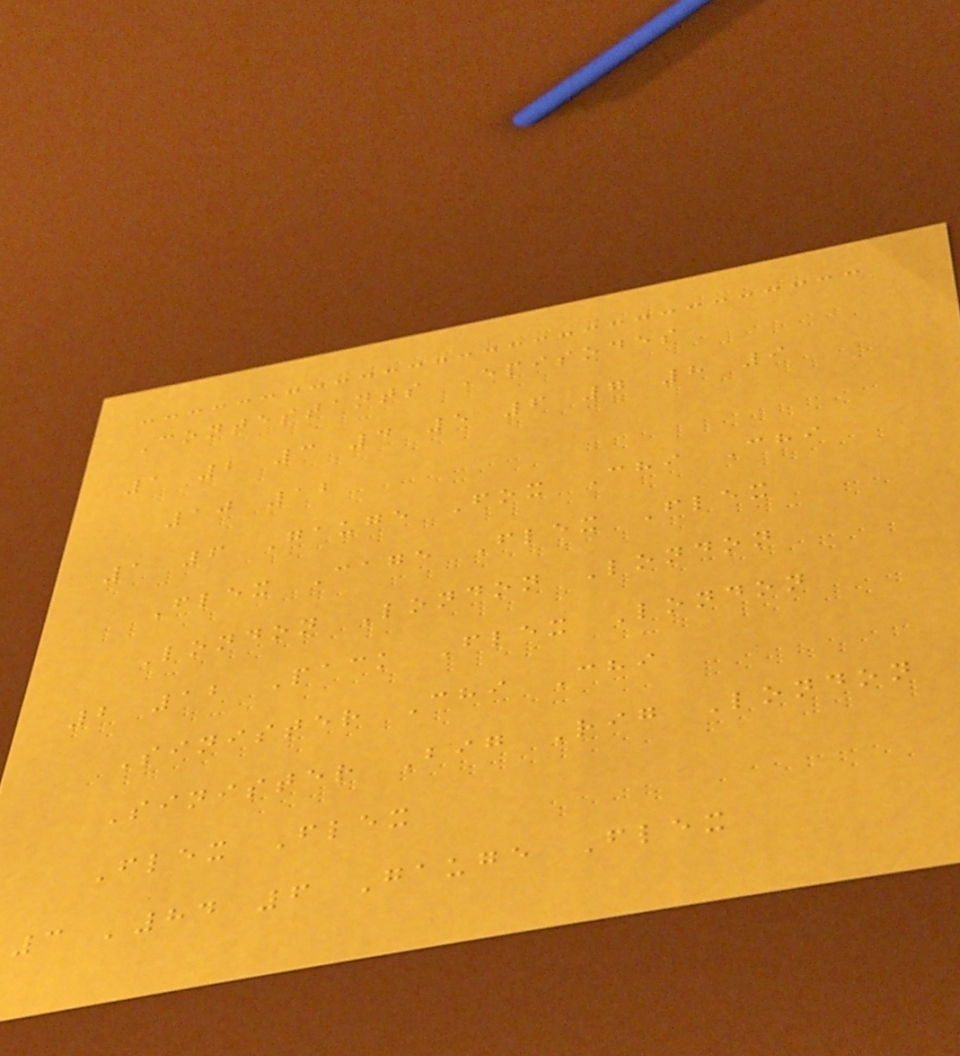Contestants Episodes
1 2 3 4 5 6 7 8 9
10 12
1 6 Gauge Fox Chi Chi
Flex Cage Flex Flex
London London London
2 12 Pack Flex London
Sinister Chi Chi
Sinister Big Rig London
Flex Flex
3 '84 6 Gauge Flex
